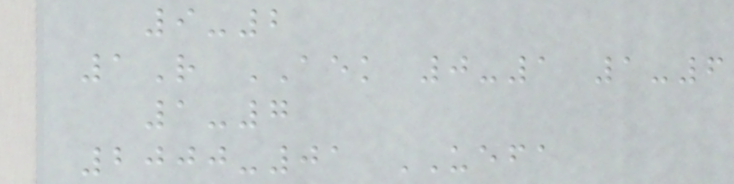9-2
1R AEK 0-1 1-6
1-7
2000-01 UEFA
